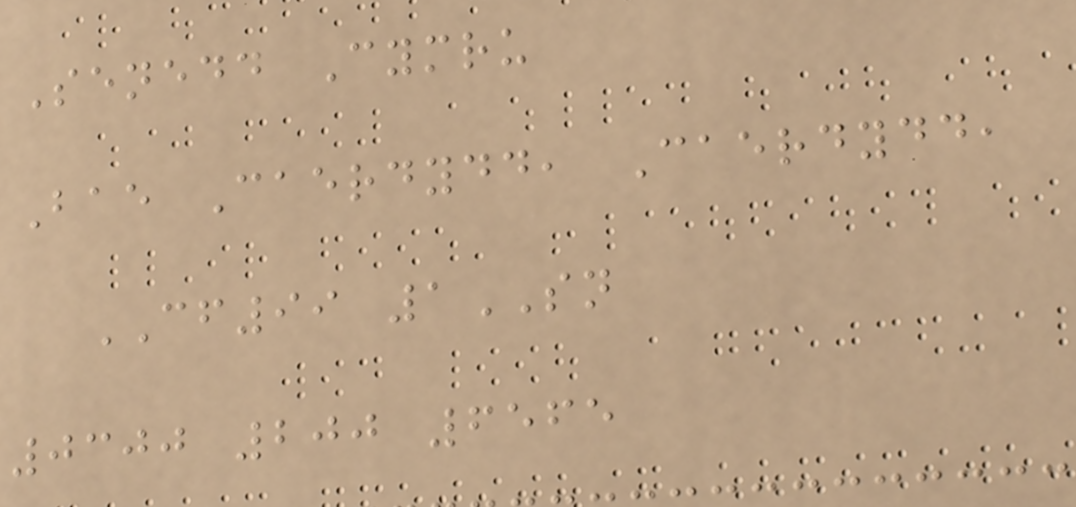Senedd Cymru
Bae Caerdydd, Caerdydd,
CF99 1SN
0300 200 6565
